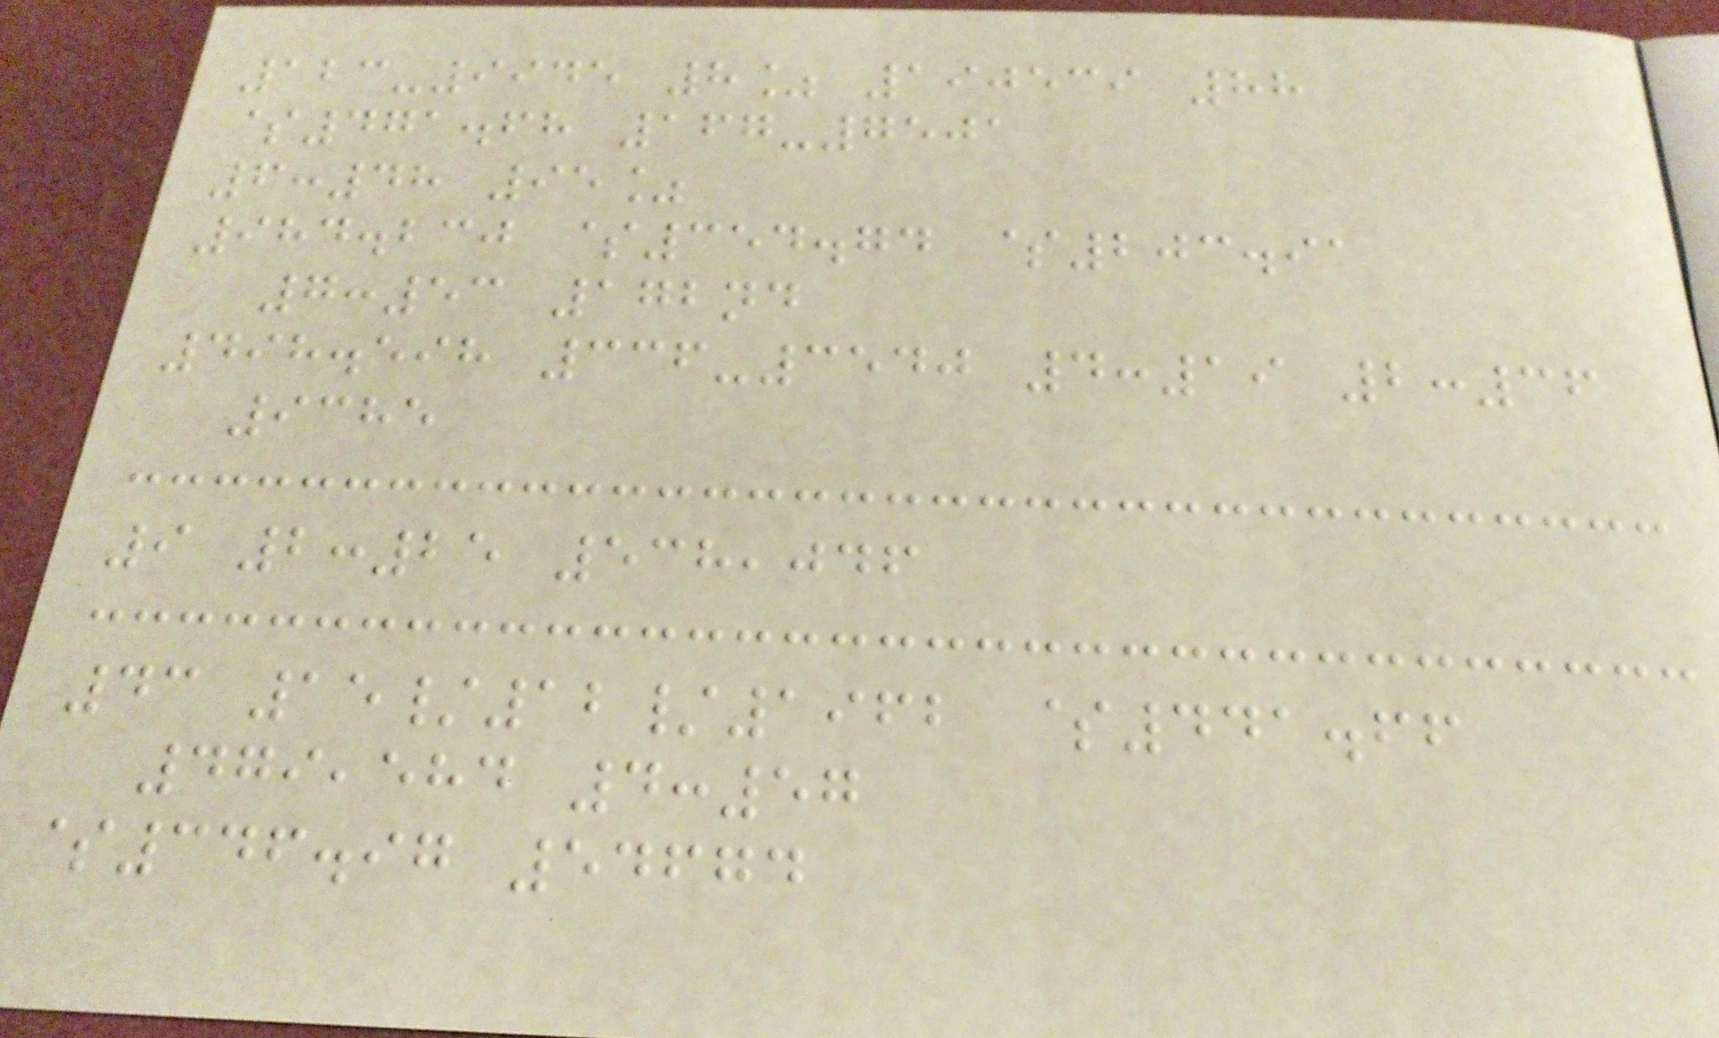123-9945 8% 190539 88
$471.68 167-7501
6:48 95%
984.230 $354.74 $203.91
7:53 172nd
498.598 336-3540 4:19 2:36
9385
9 2:25 538,046
43 15/12/1962 $441.66
479,584 4:57
$346.97 54674
